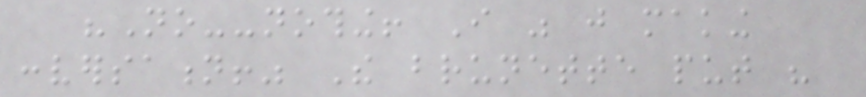"No--nothing! I was just making
conversation!" The brunette put his
